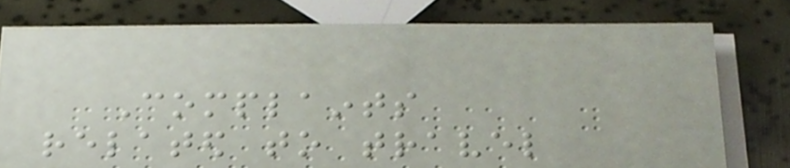Complaints
related to travel
